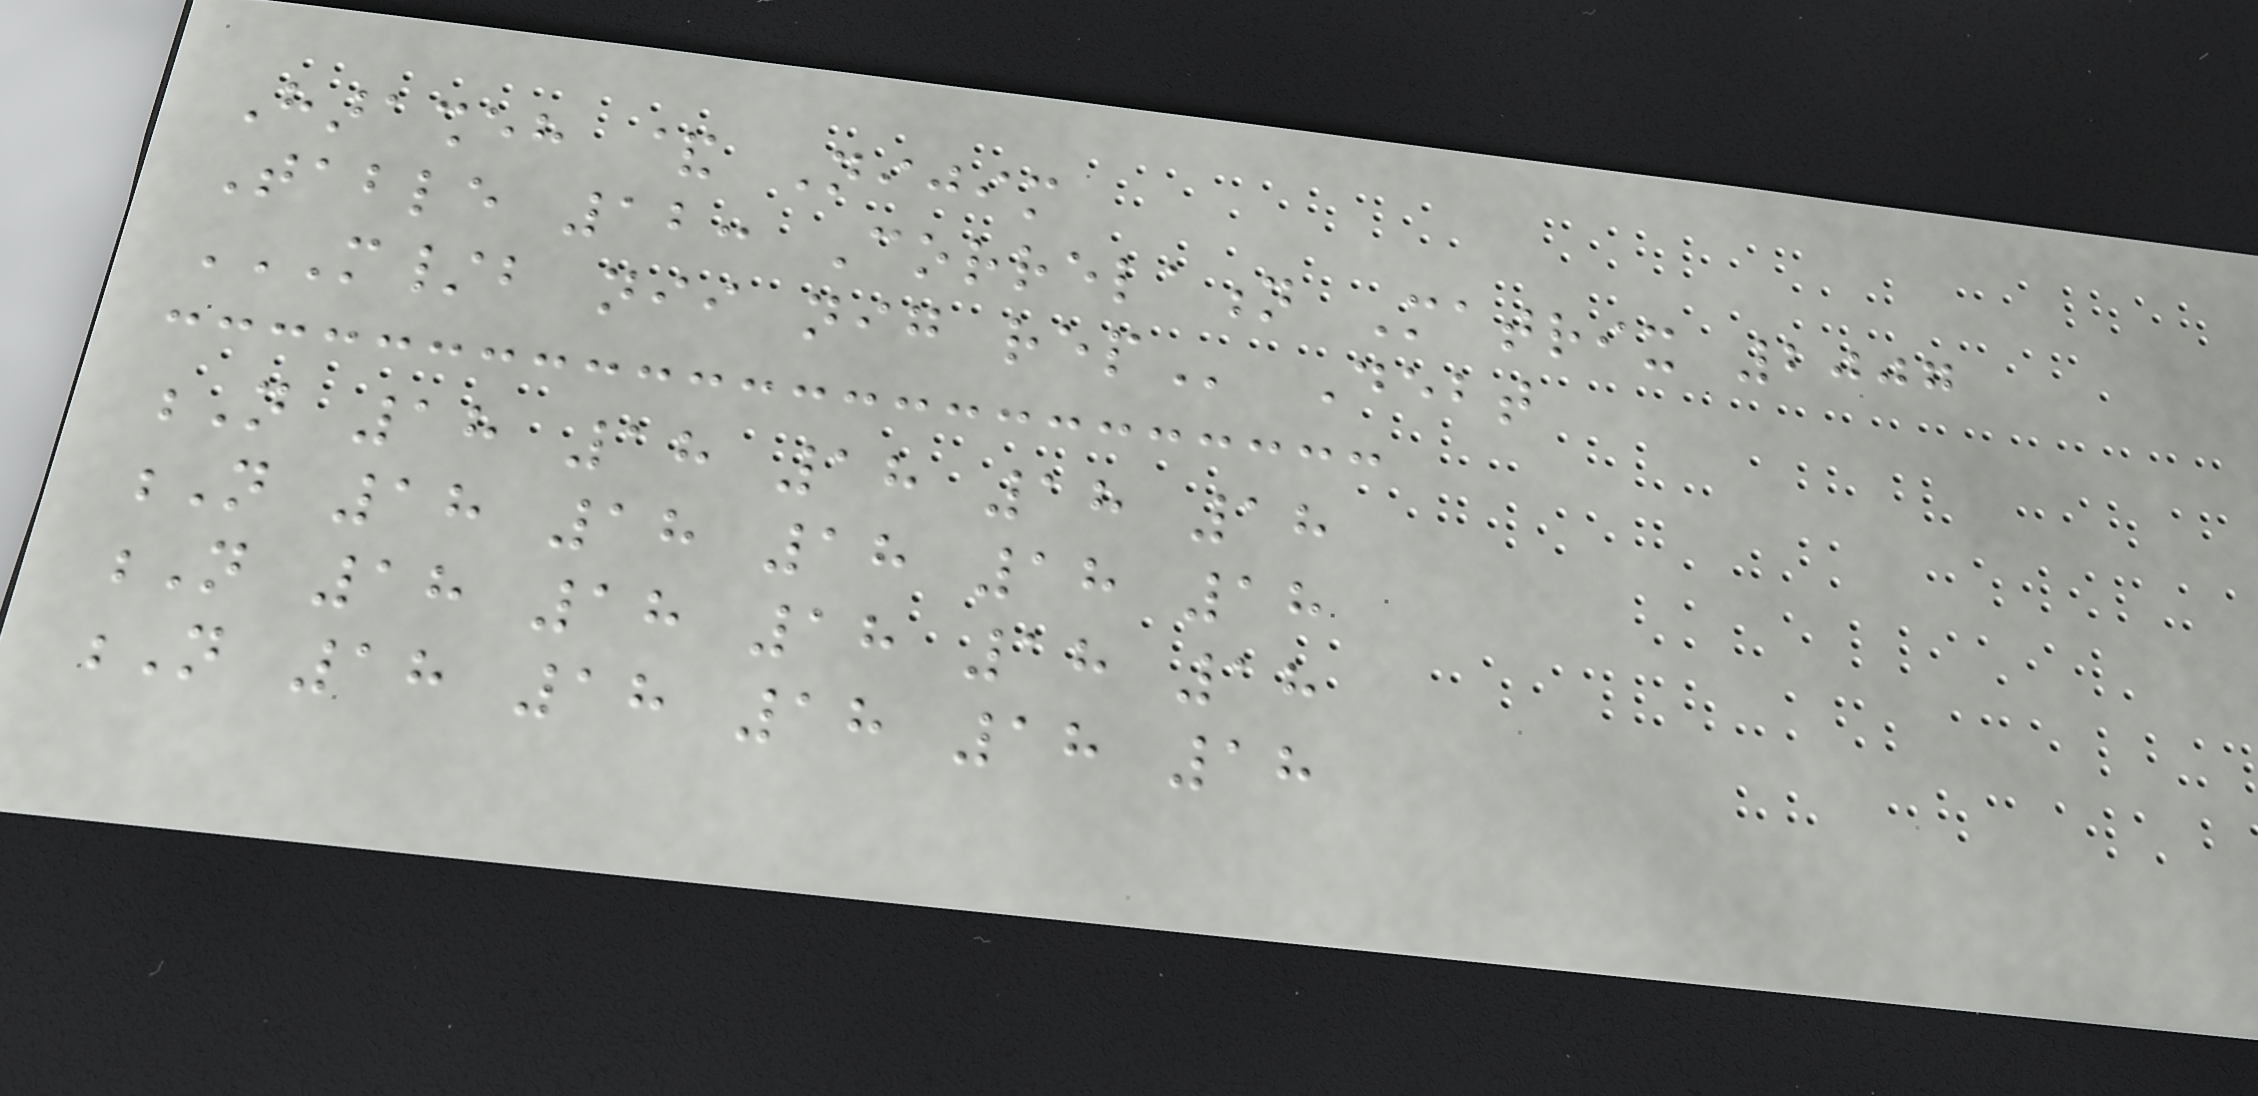Harasheh & Nijim
Table 12: Correlation Matrix 2007
M/B NII NIG REP Debt
N 18 18 18 18 18
N 18 18 18 18 18
N 18 18 18 18 18
N 18 18 18 18 18
